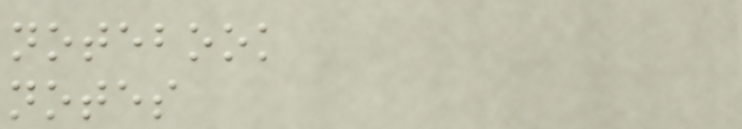notebook
notes
